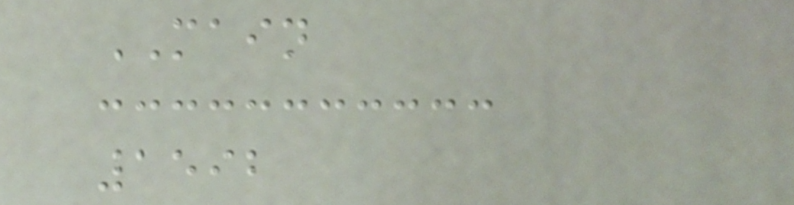MAIN
1592
